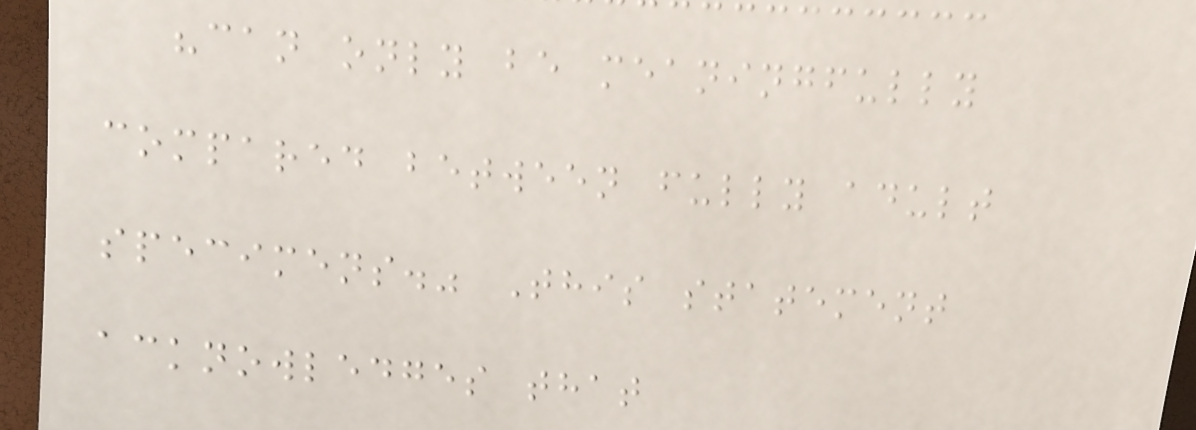"can only be meaningfully
compared between fully adult
specimens." This statement
acknowledges that
